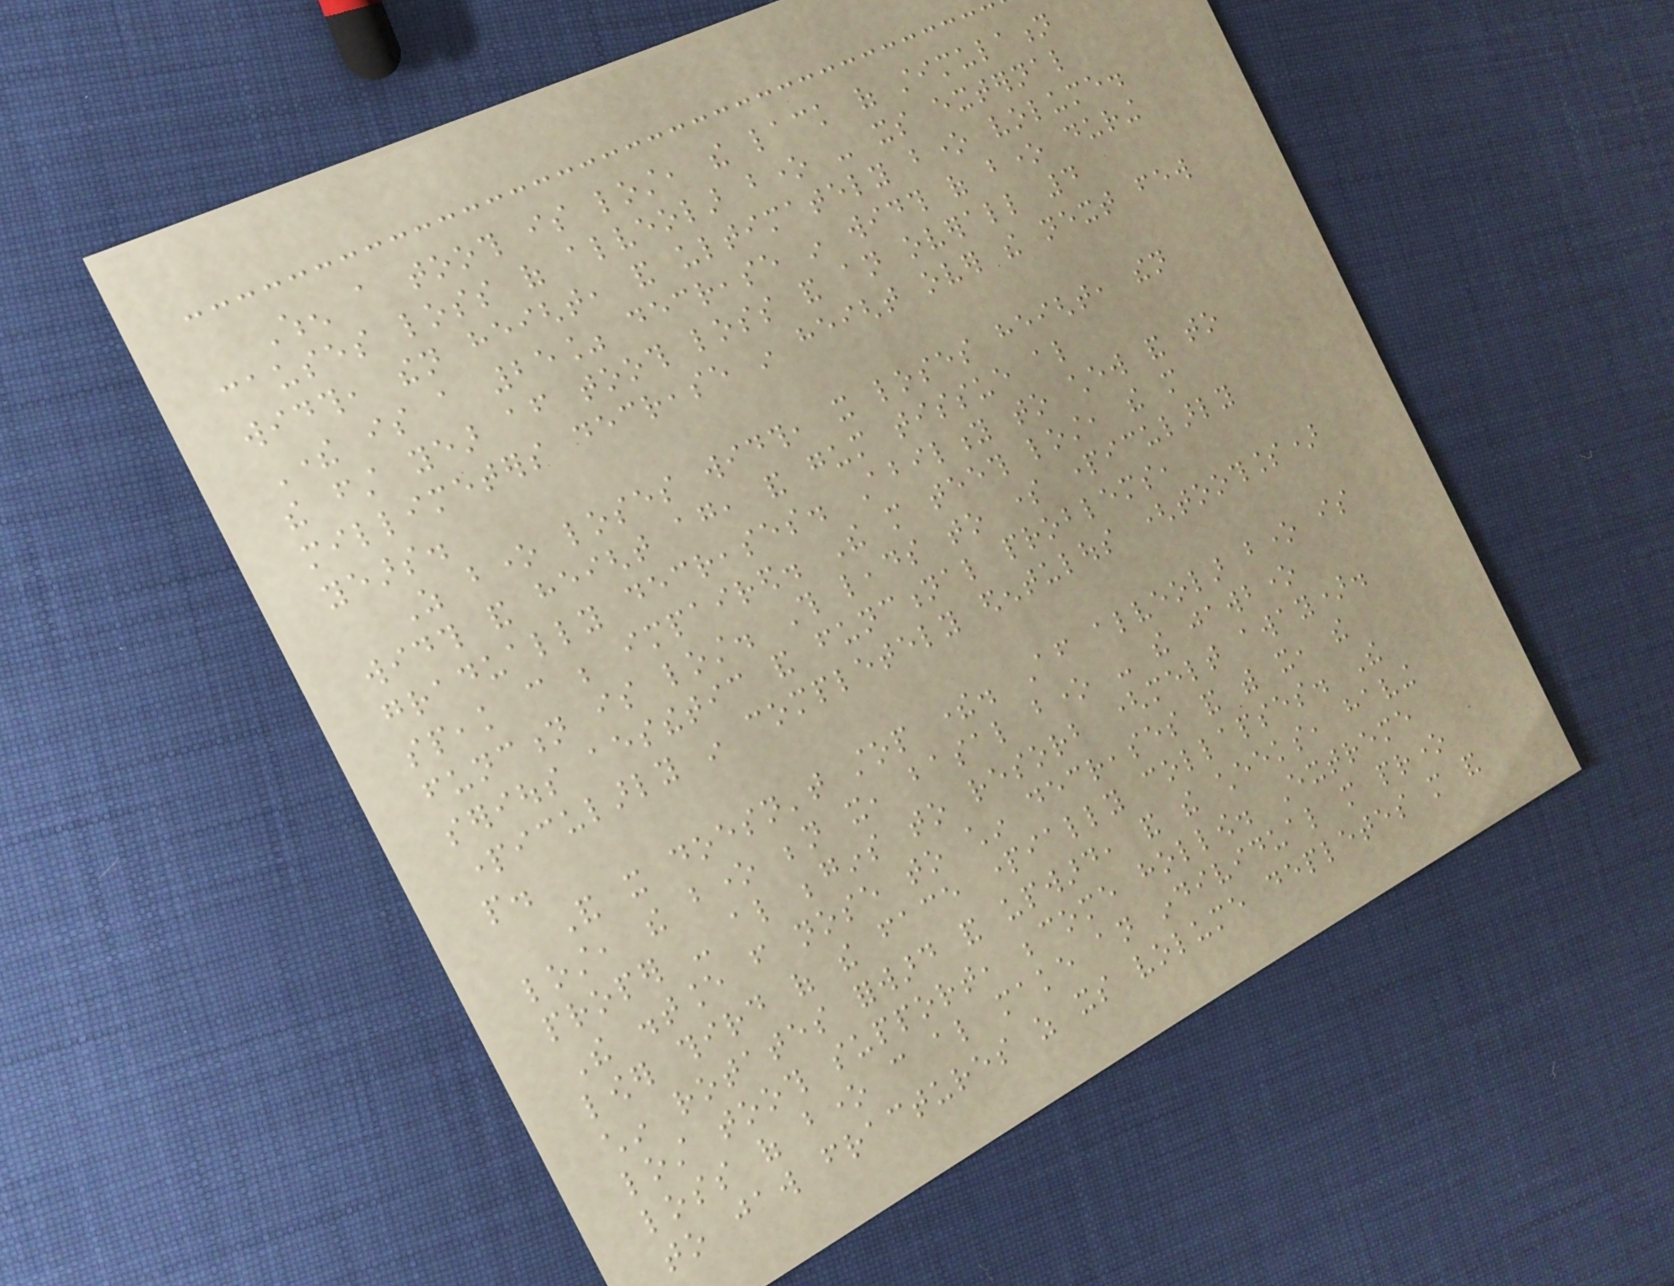When a tooth is lost, the lack of stimulation
causes loss of alveolar bone - its external
width, then height, and ultimately bone volume.
There is a 25% decrease in width of bone during
the first year after tooth loss and an overall 4
millimeters decrease in height over the next few
years.
As bone loses width, it loses height, then
width and height again, and gum tissue also
gradually decreases. Ability to chew and to
speak can be impaired. The more teeth lost, the more
function is lost. This leads to some particularly
serious aesthetic and functional problems,
particularly in completely edentulous (toothless)
people.
And it doesn't stop there. After alveolar bone is
lost, the bone beneath it, basal bone - the jawbone
proper - also begins to resorb (melt away).
The distance from nose to chin decreases and with it, the
lower third of the face partially collapses. The
chin rotates forward and upward, and the cheeks, having
lost tooth support, become hollow. Extreme
loss of bone can also make an individual more prone
to jaw fractures as its volume depletes more and
